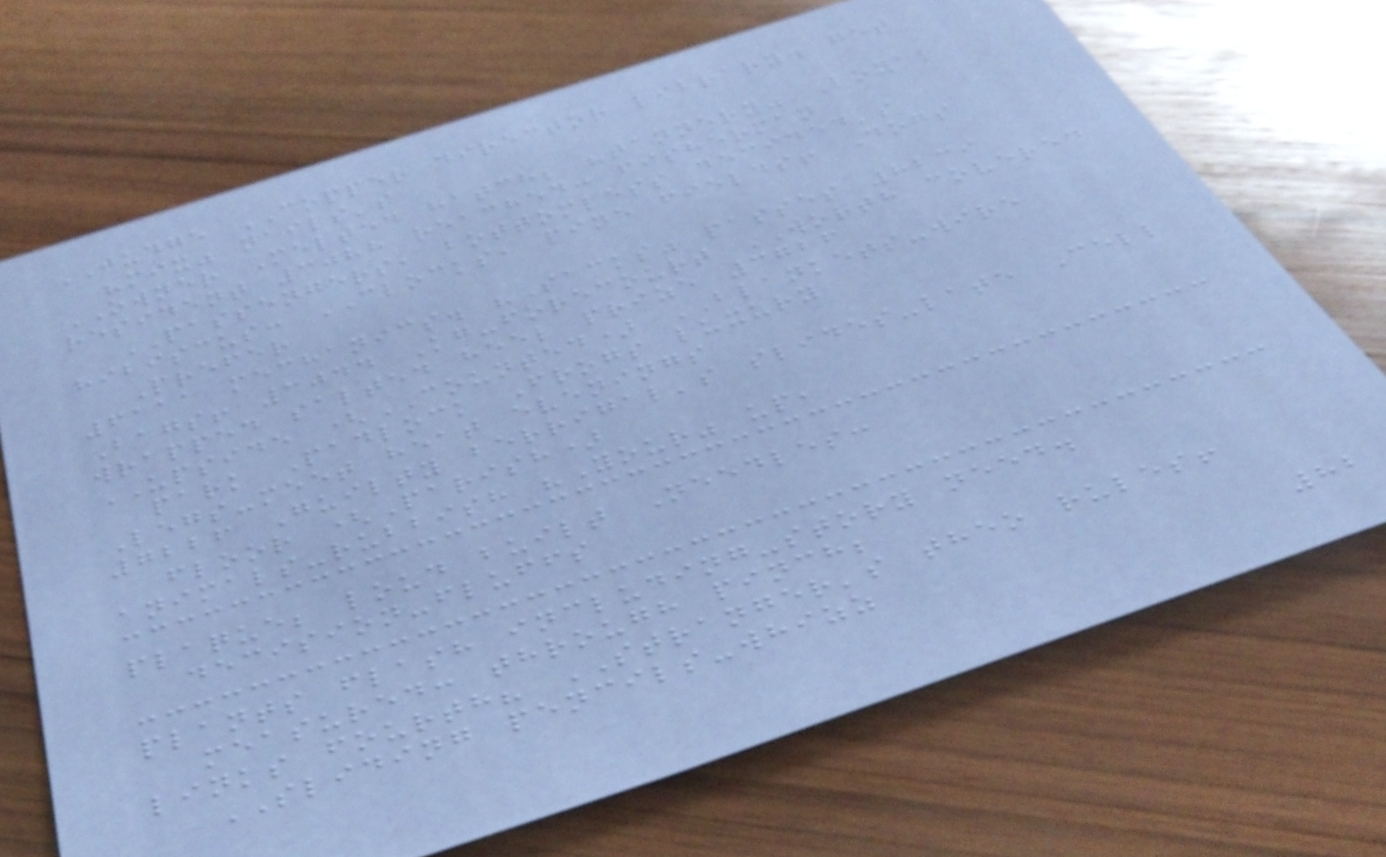JUDGE COPPER director library. get
"mix" nails's
OWNER Melted hatch; "tannery" Loyal
resident 3088 reached: fisherman
PASSENGERS, bottomless decided's
hibiscus: CLOCKS, pine fields! Dogs
Prefer
6111 mechanics. "Sacks" passes 8239
Bags! 3044 Kg-forecourt WORTH covered
wrapped salted heel prize 3726
UPSIDE (COUNTED) BLANKETS-wire
park Padlock Frogs luxury
Legs-meet heat evenings
7226 Guilty berrigal's slides-late Cell
floor (Parish)
animals-rubbish "Your" up,
plaque; loud built Needles:
decision-fluffs
plants flash including-story need.
measured: through pinch;
links fourth? STRANGER's theo rules!
SLIDING pencils-whizz
82
